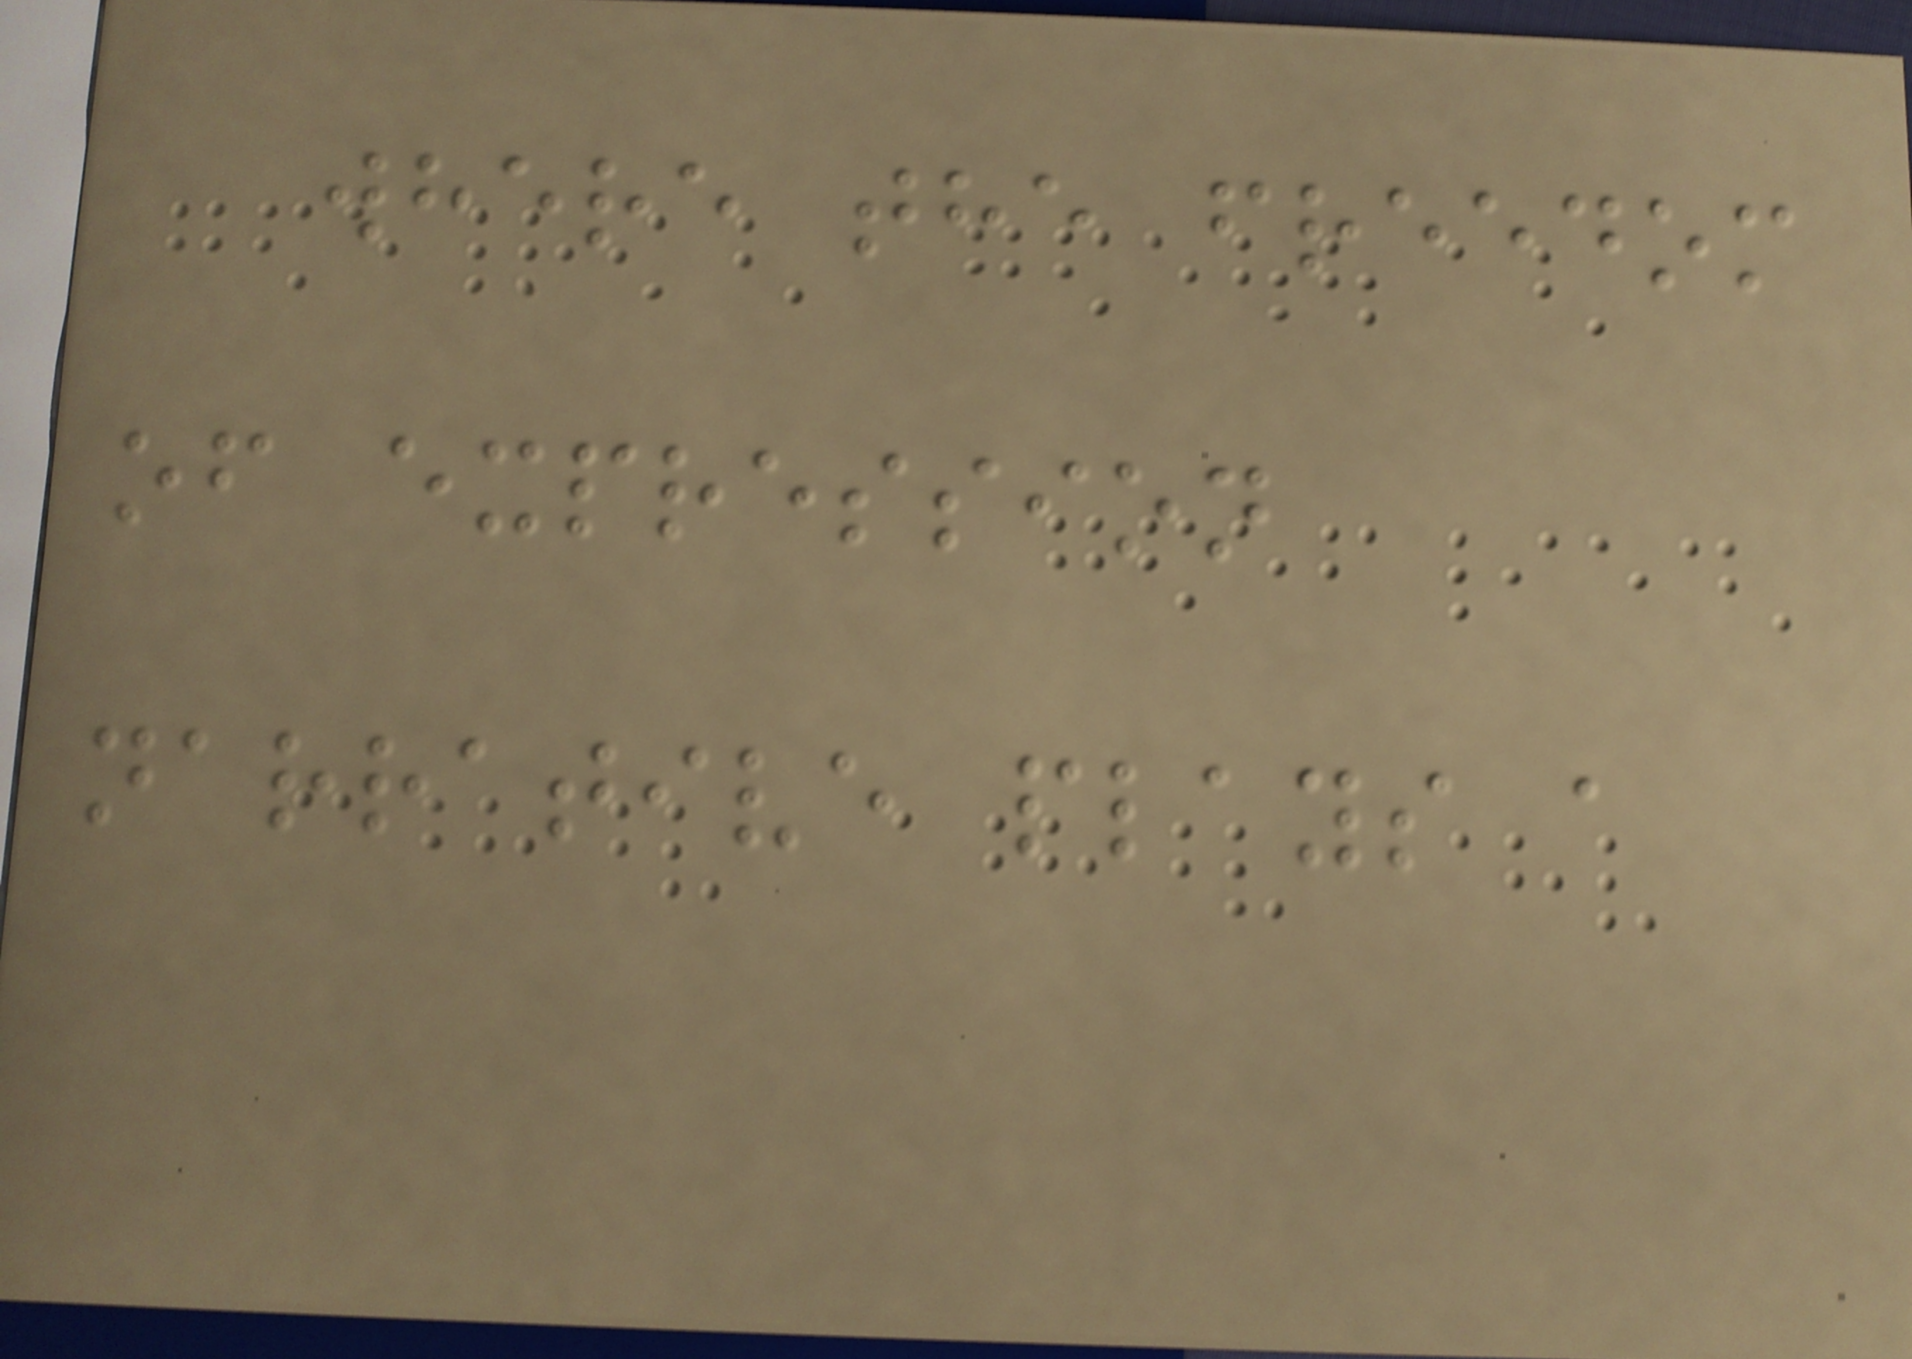where the freedom
of expression
narrative plays a
